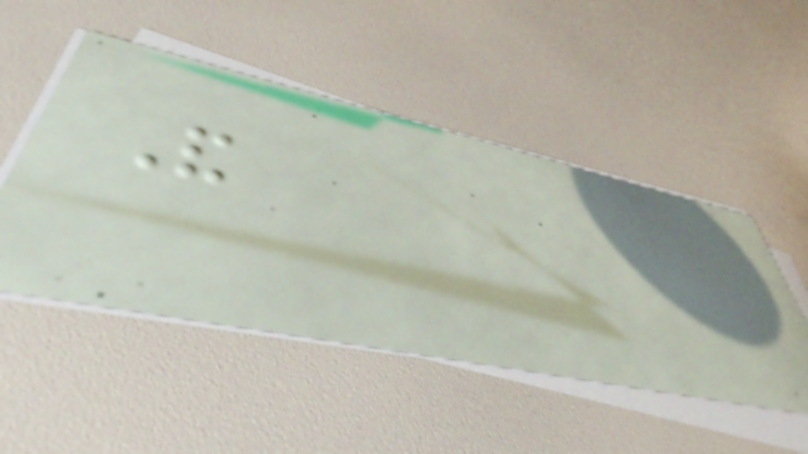And
